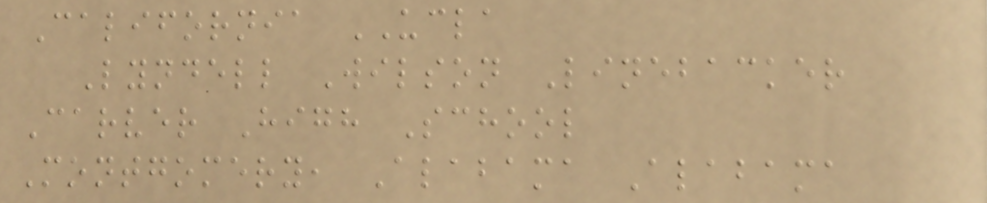California UCLA
Lyndell Wilson Linebacker
Carver High School
Montgomery, Alabama Alabama
